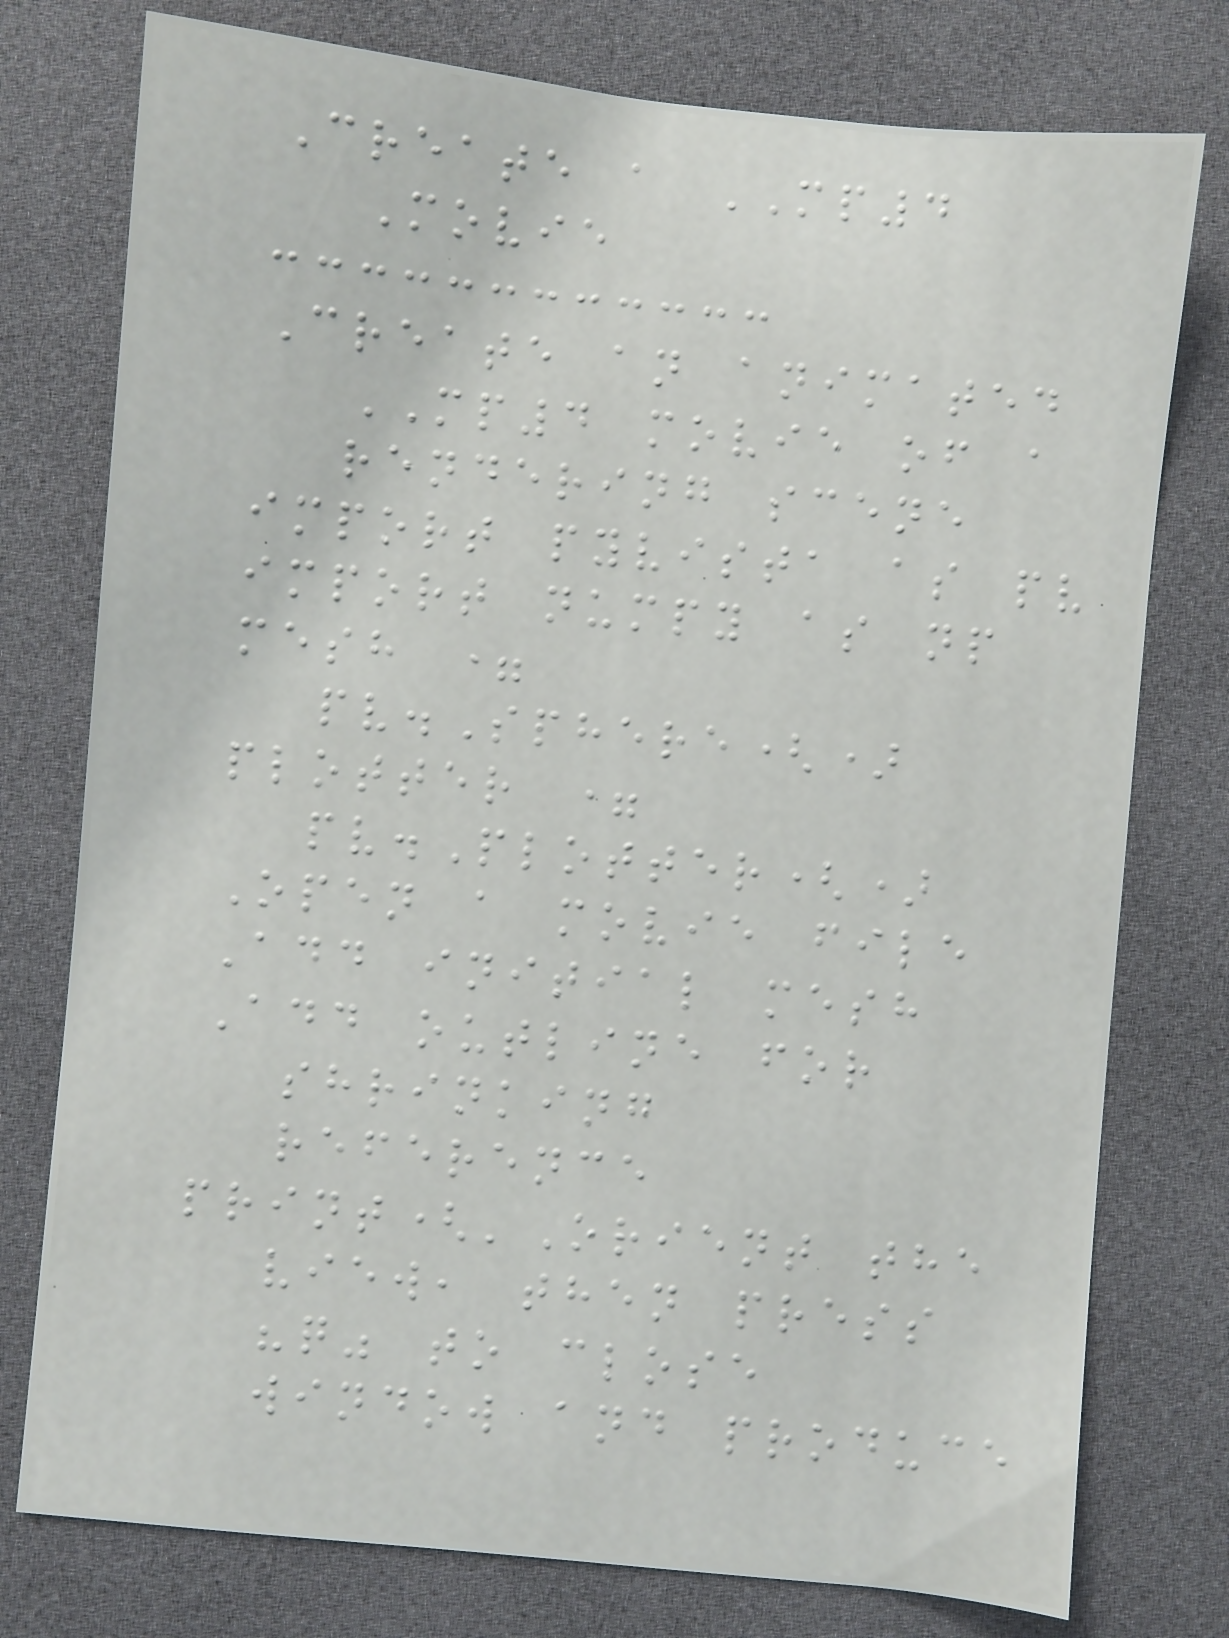Create a MP4
Movie
Create an animated
MP4 movie of a
rendering scene
import pyvista as pv
import numpy as np
mesh =
pv.Sphere()
plotter =
pv.Plotter()
Open a movie file
Add initial mesh
Add outline for
shrinking
reference
print('Orient the
view, then press
"q" to close
window and produce
